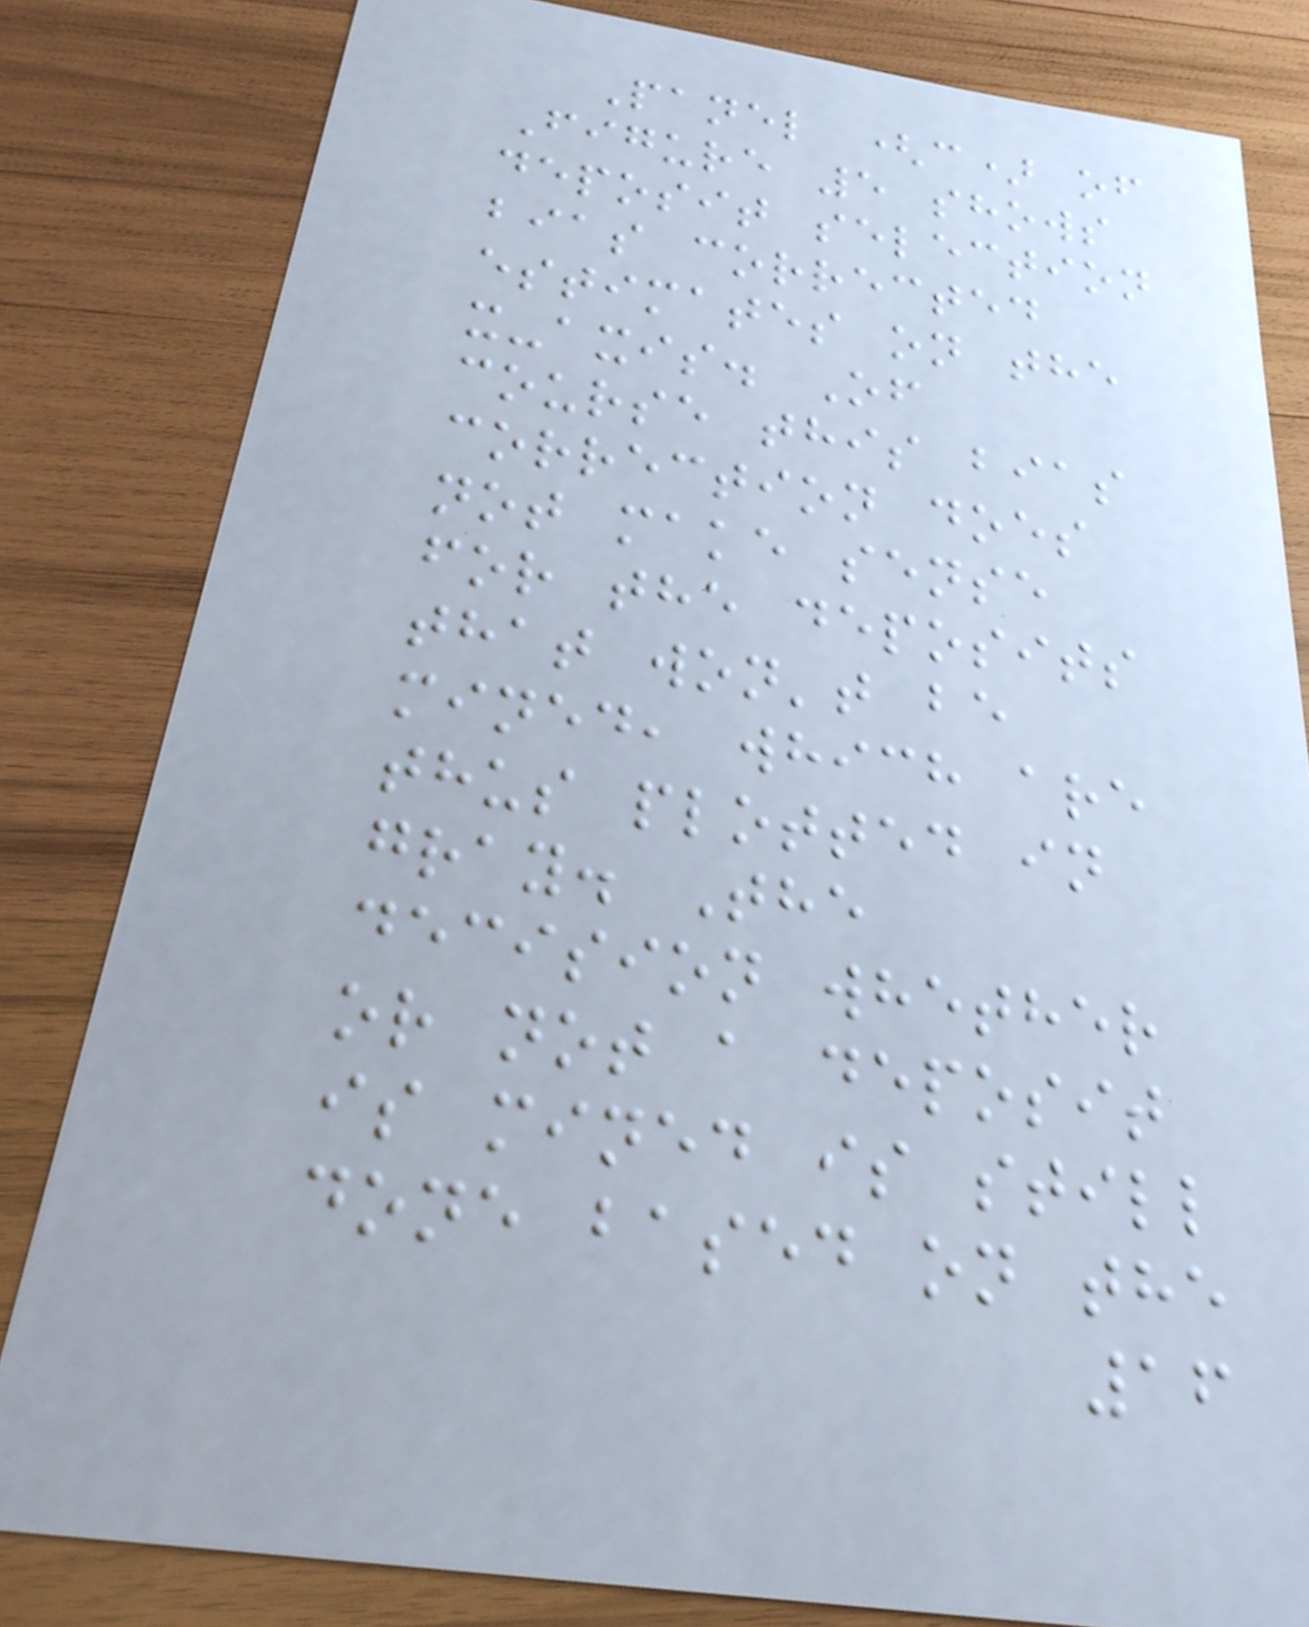Panel (c) of
Figure 5 shows
deposit selection
bias corrected
estimates on the
x-axis. Of
course this bias
correction does
not make sense
for the deposits
that won't be
mined, which are
thus plotted in
gray. The
decision whether
or not a deposit
is mined is still
done based on the
16
